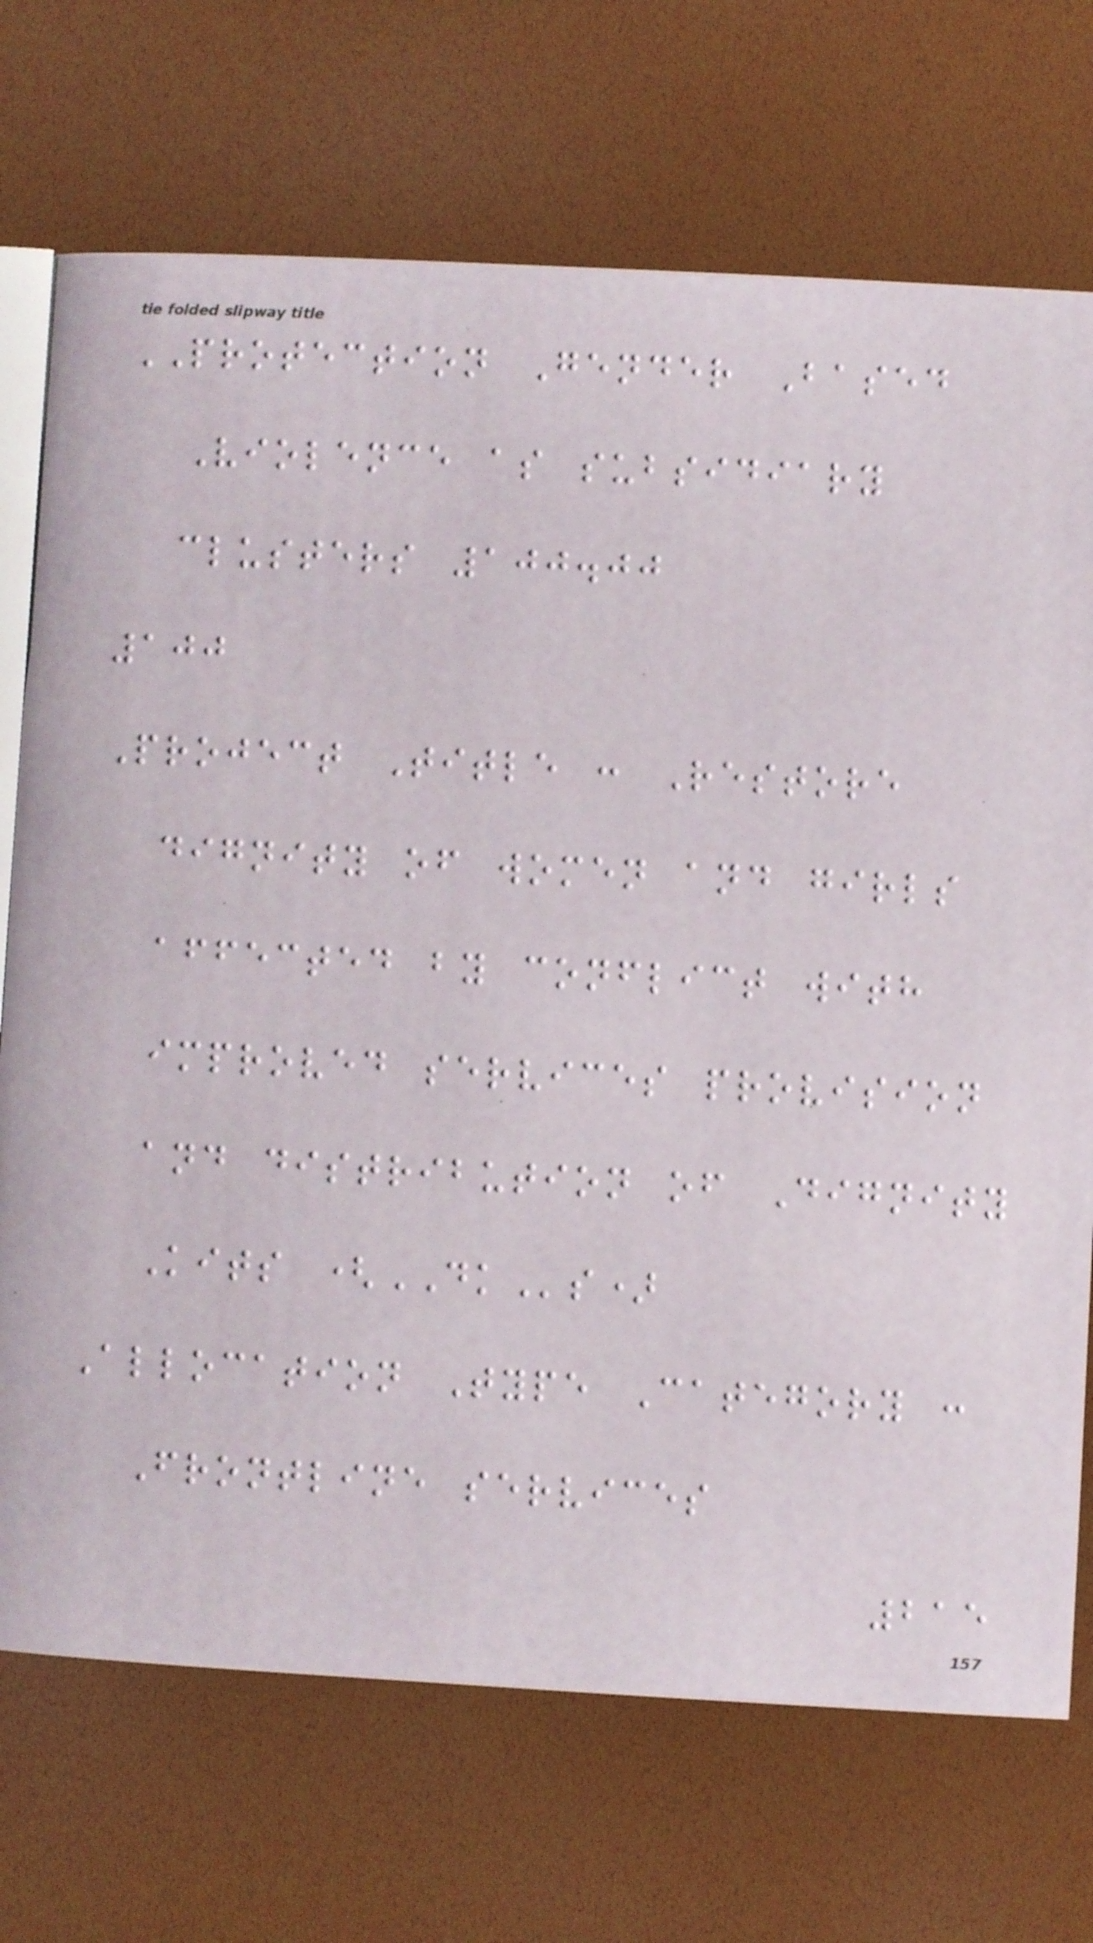PROTECTION Gender Based
Violence as subsidiary
clusters 100.00
100
Project Title : Restore
dignity of women and girls
affected by conflict with
improved services provision
and distribution of Dignity
Kits (DKs)
Allocation Type Category :
Frontline services
215
